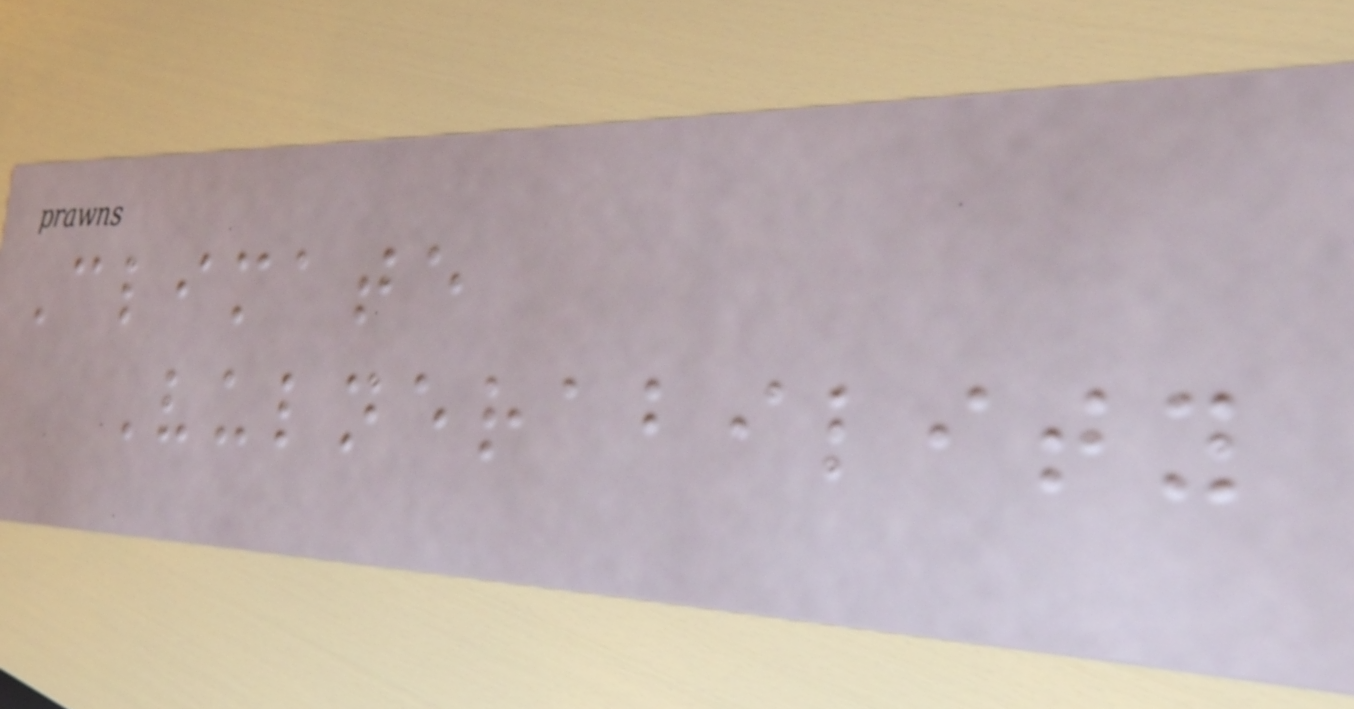Climate
Vulnerability
